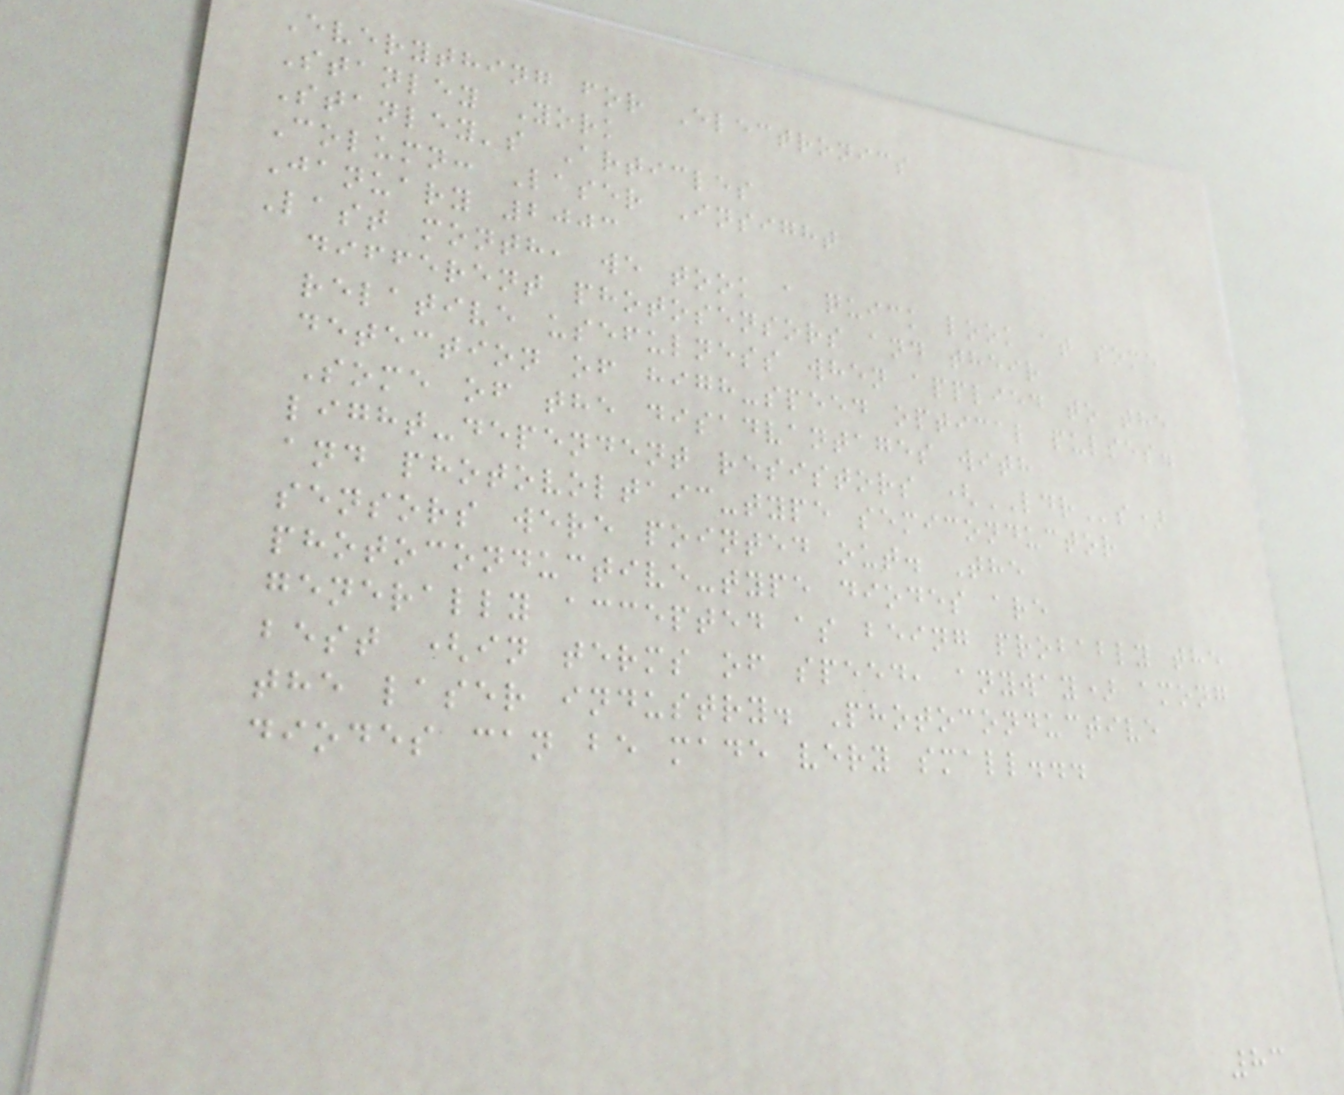Everything for Electronics
Stanley York
Stanley's Articles
Column: Laser Insight
January 2003
Last month, we took a quick look at some
different photosensors and their
relative usefulness when applied to the
detection of high-speed optical pulses.
Some of the disadvantages with
light-dependent resistors (LDRs)
and photovoltaic-type semiconductor
sensors were pointed out. The
photoconductive-type diodes are
generally accepted as being probably the
best (in terms of speed, anyway) among
the laser industry. Photoconductive
diodes can be made very small...
83
